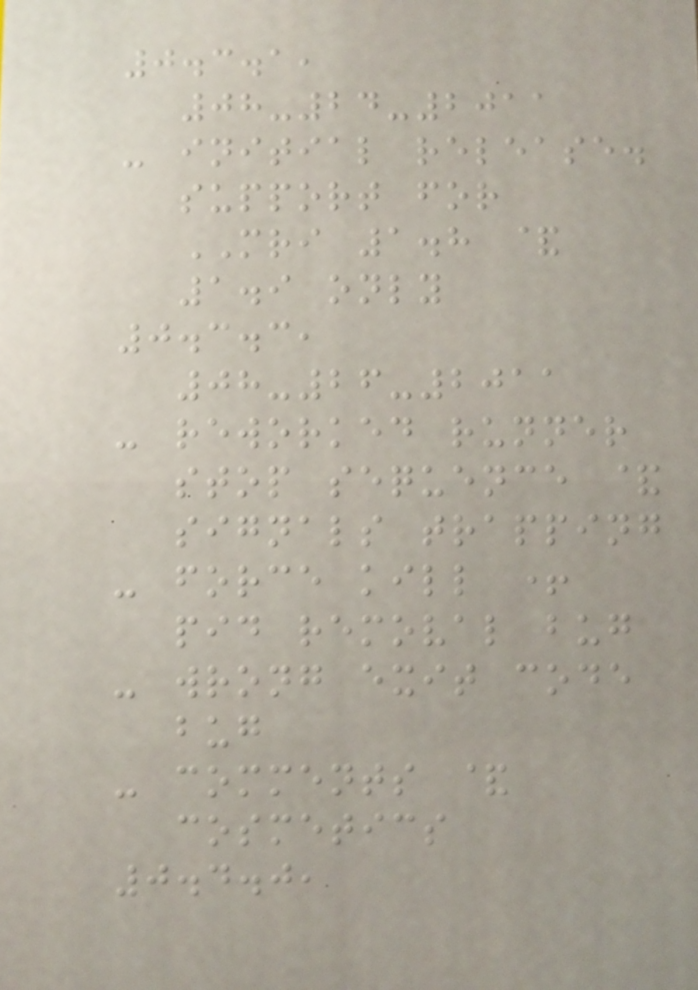0.3.1,
08-24-2011
- initial release.
support for
MRI 1.8 &
1.9 only
0.3.3,
08-26-2011
- reworked runner
stop sequence &
signals trapping
- force kill +
pid removal bug
- wrong exit code
bug
- comments &
cosmetics
0.4.0,
